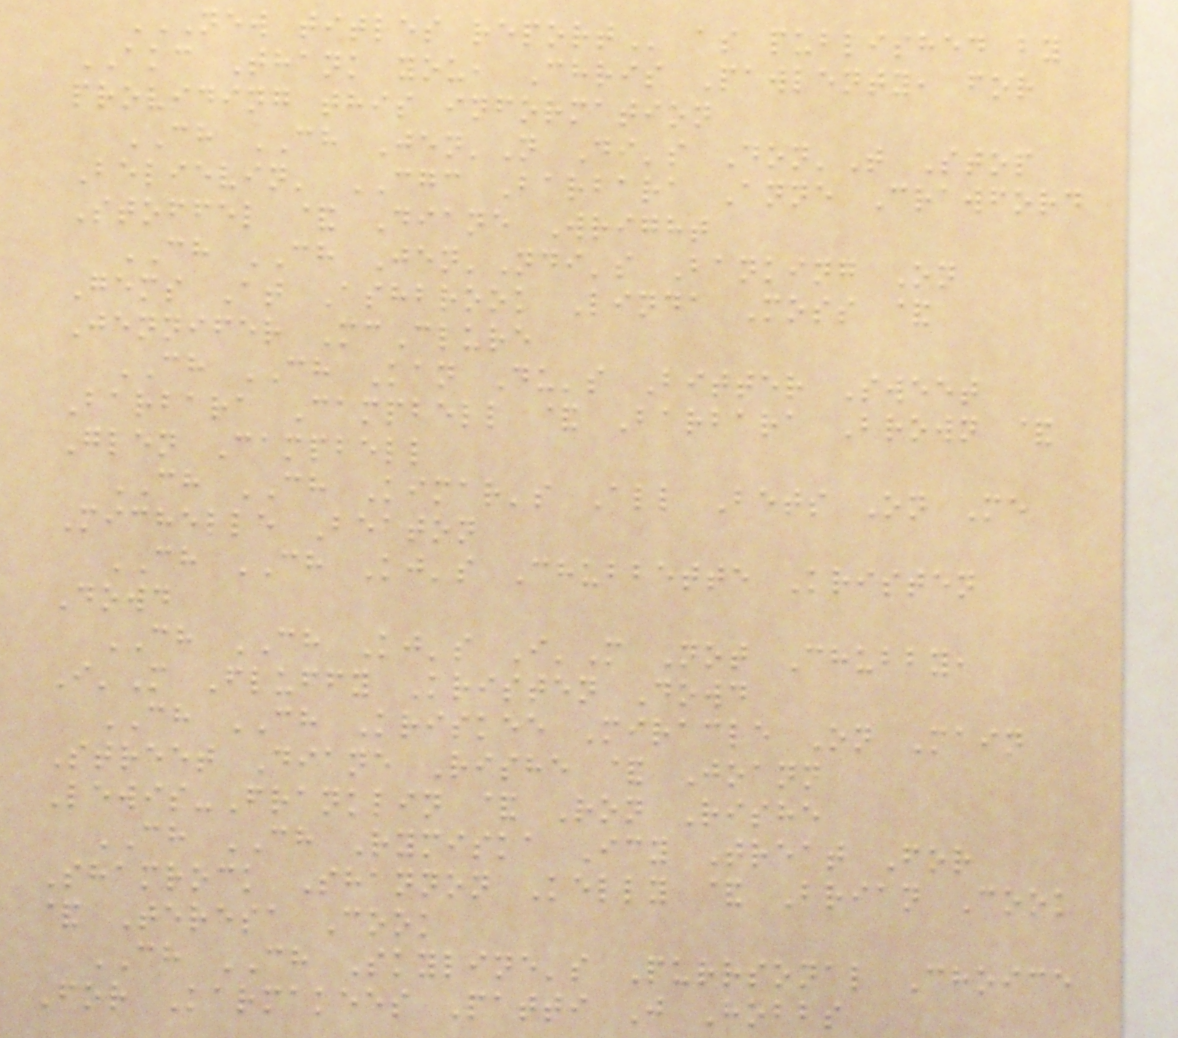NEW TITLES REPORT as published by
AKC Thank you, Chris Pawlenty, for
providing this information
CH CH Jen'N Di's Don'T Stop
Believin' CGC Barbara Anne Crawford
Stoffel & Diane Wright
CH CH Jen'Ndi's Banking On
Gems At Ashbrook Linda Moss &
Jennifer McClure
CH CH Kan Du's Bitter Sweet
Barbara Campbell & Barbara Brown &
Glen Campbell
CH CH Kimar's All Bets On Me
Michelle Beaton
CH CH Kj's Chubbette Kristen
Dowd
CH CH Kj's I'M Not Chubby,
I'M Fluffy Kristen Dowd
CH CH Kriskee Miracle On Main
Street Diane Rishe & Joann
Lewis-Franklin & Ron Rishe
CH CH Rymiska Icy Treat For
Shamrock Shannon Kelly & Brian Cook
& Teresa Cook
CH CH Skyline's Purrsonal Choice
For Karmakees Patti J Hobbs
